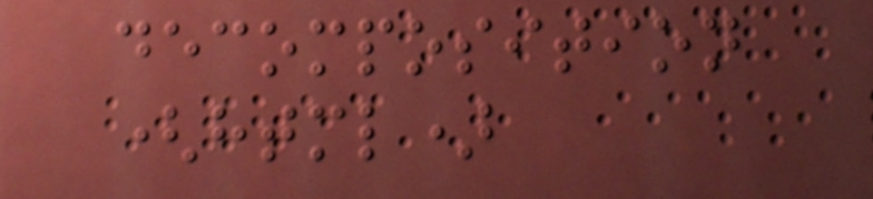decomposition
(html)
